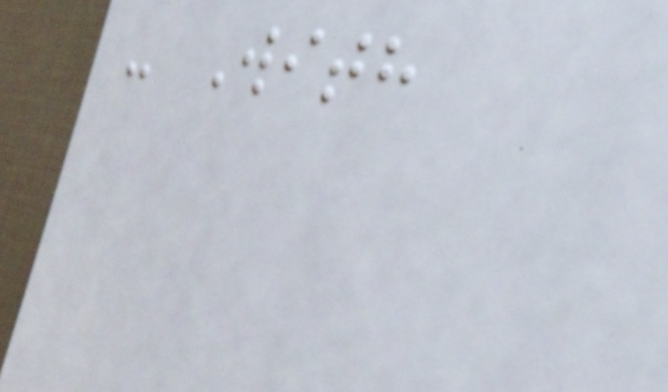- With
